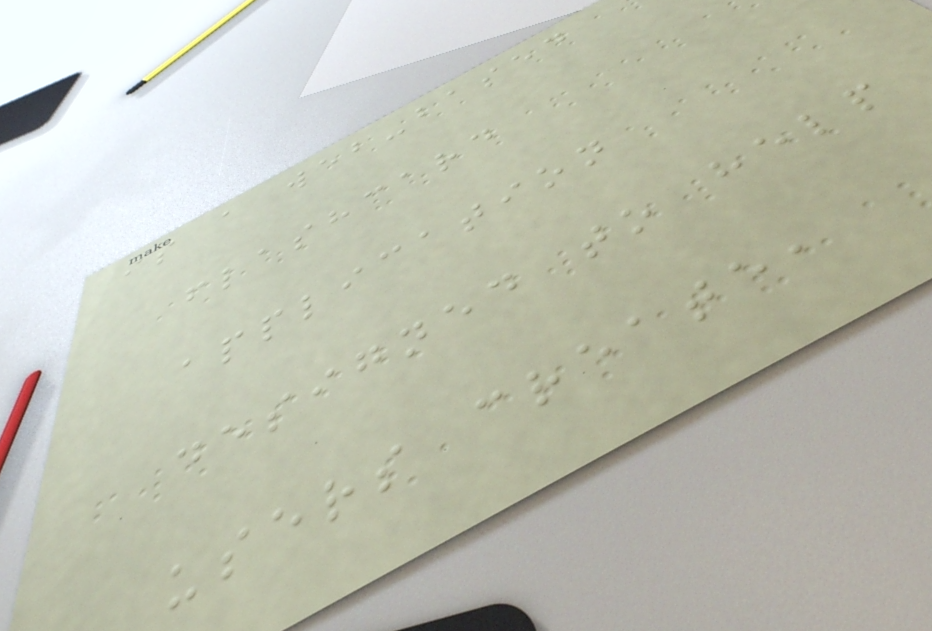is a web-based
flashcard
application
designed to help
users create,
